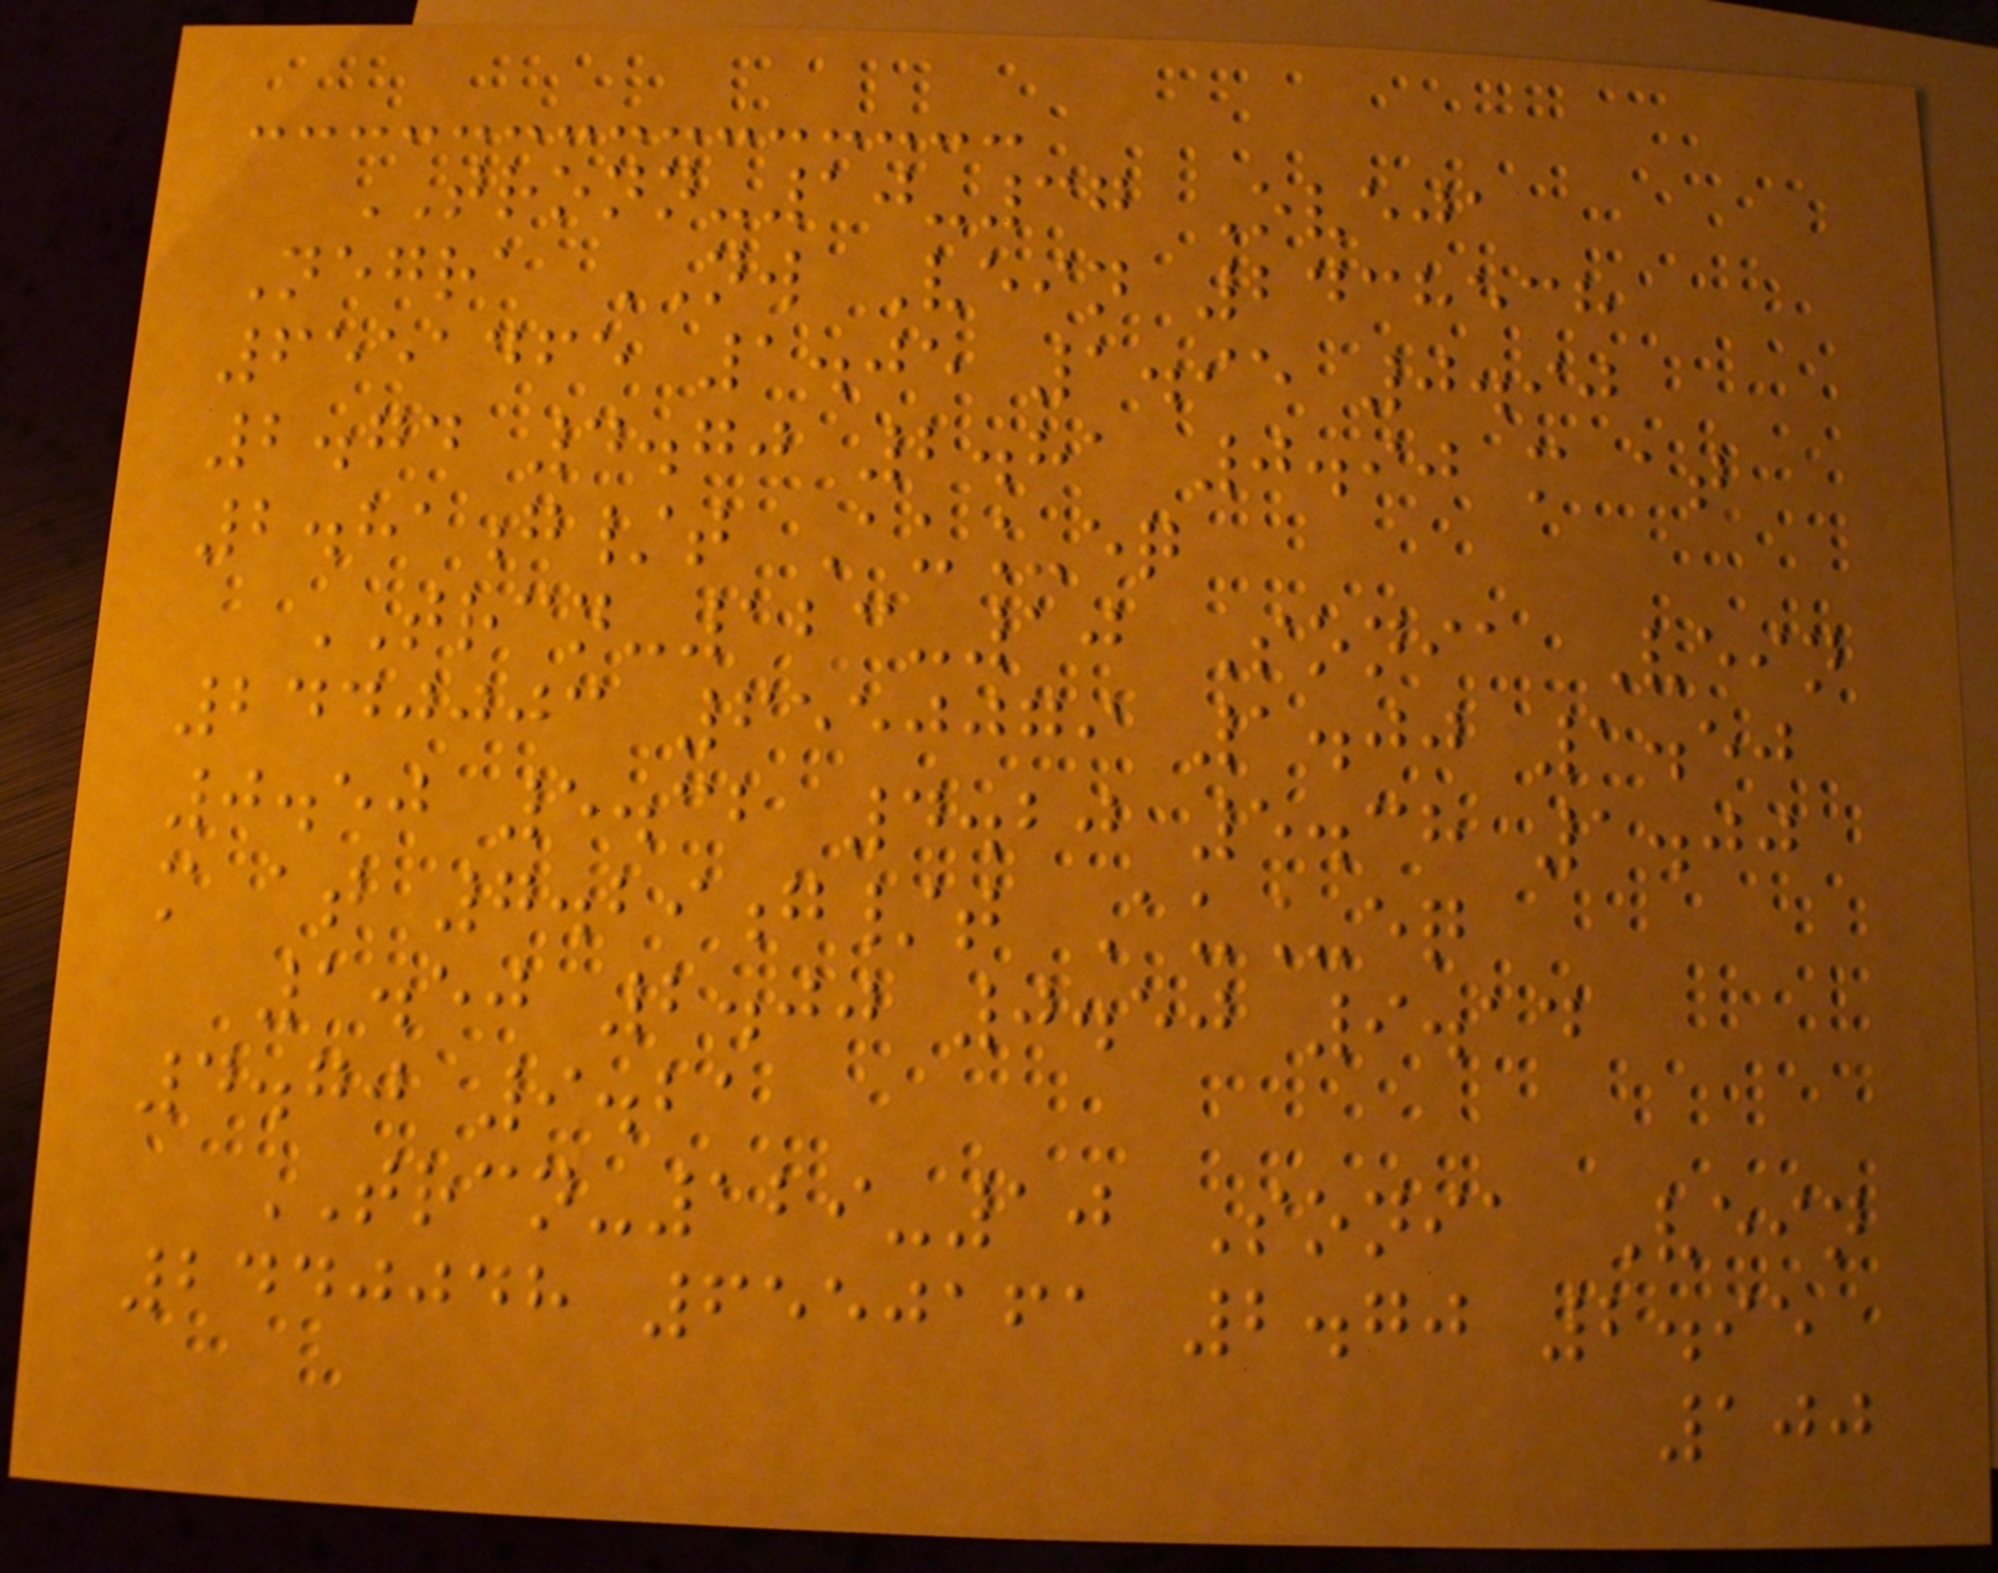TRONN-10-37 Oveja
Negra NW Vein 2438538
6551465 1.05 1.95 0.90
2.74 4.70 2.81 0.90 m at
2.81g/t Au_eq
TRCN-123-10 Sonia Vein
2440003 6550079 1.00 1.50
0.50 5.32 4.20 5.38 1.00
m at 7.29g/t Au_eq
1.50 2.00 0.50 9.14
4.70 9.21
TRCN-129-10 Sonia Vein
2440048 6550161 2.70 2.95
100
